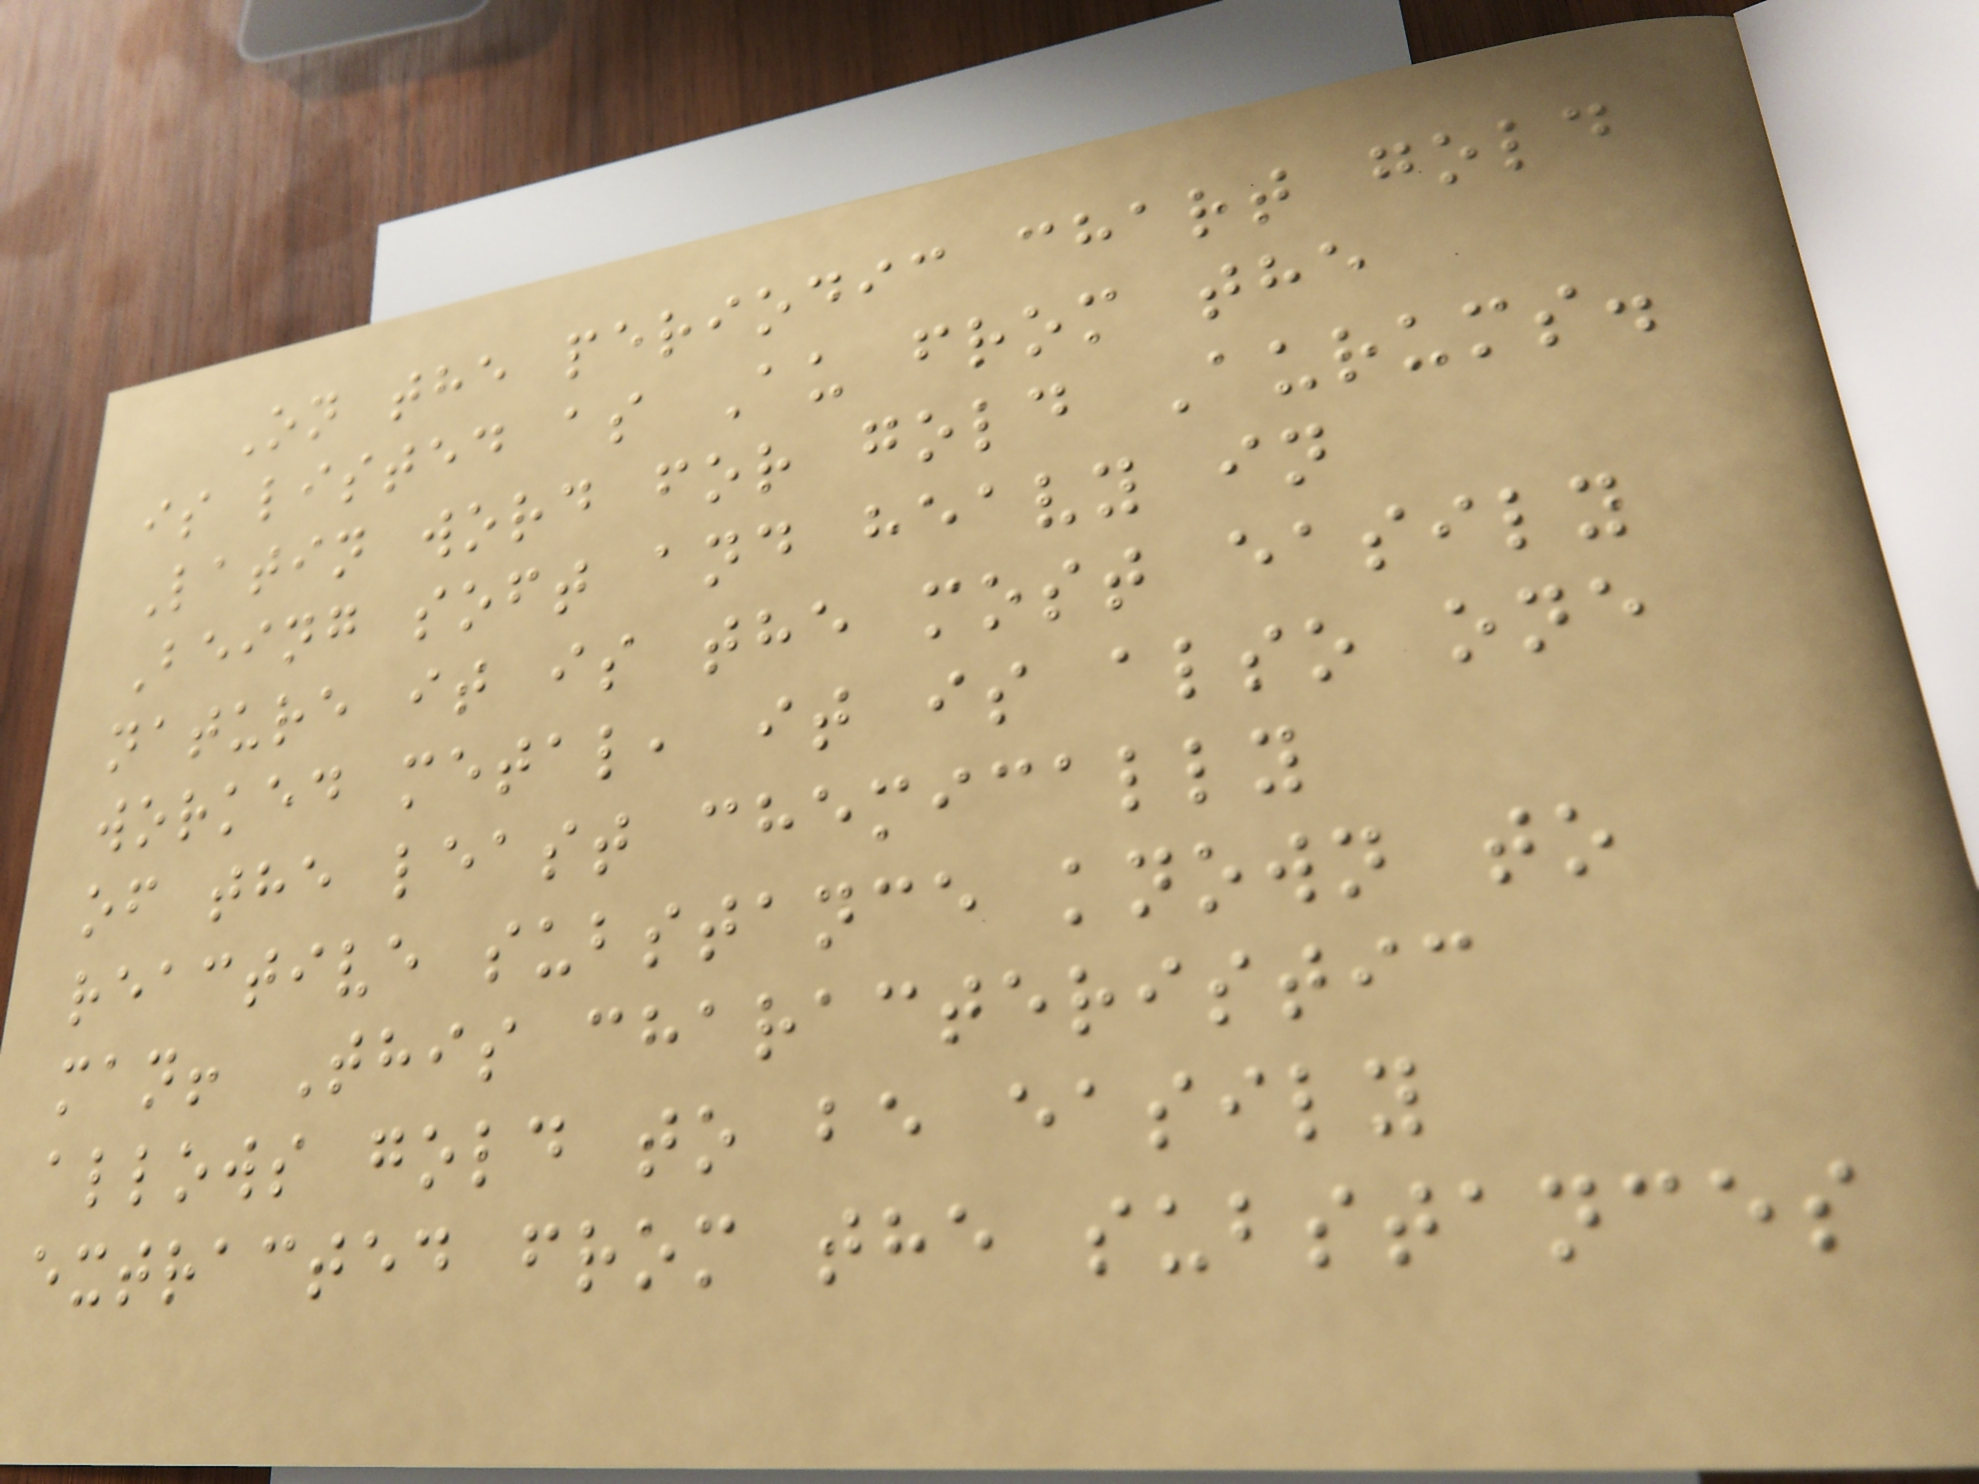On the periodic chart gold
is listed as Au from the
Latin word for gold Aurums.
Being soft and heavy in
nature it is the most easily
worked metal, it is also one
of the least chemically
reactive substance known to
man! This characteristic
allows gold to be easily
extracted from the substances
